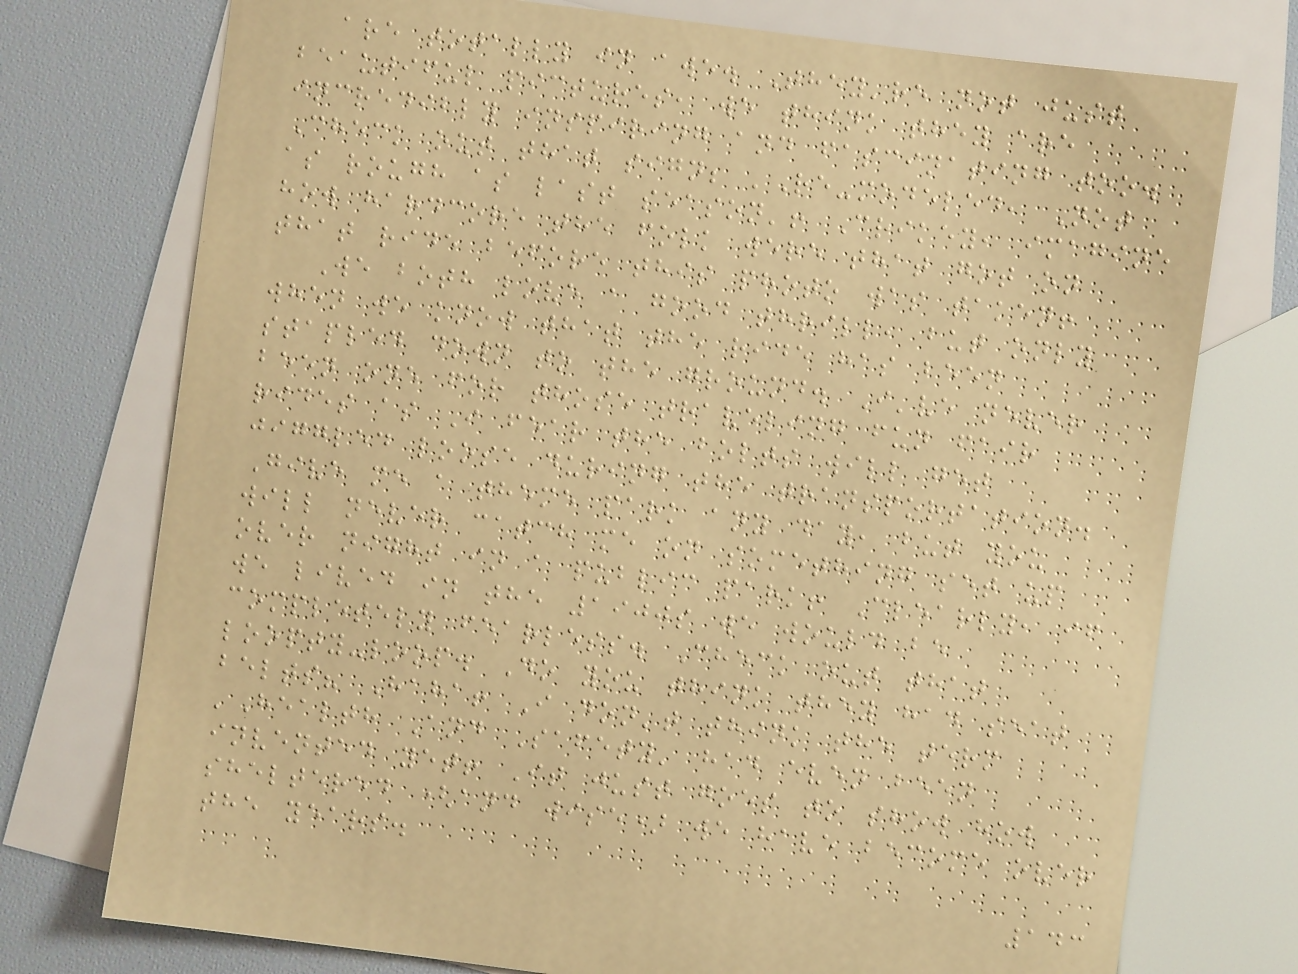are totally in awe. They're not just
beautiful pictures, we think they are
incredibly inspiring and fascinating too.
Check out that sign; 'Re-modeled, Not
as rough as last season'! Crikey, imagine
how hardcore the folk were that got on
that ride before this photo was taken!
We both love a good thrill, but only
when we know that the ride has been
stapled down to the ground. I've never
been one for those traveling fun fair
rides as I fear the bolts will get
jiggled loose during the transportation.
Give me a theme park any day, but you
will never catch me on something set up
over night in a public park! Clearly, if
we lived in the 1900s we would be
completely fearless. Check out that
loopty-loop. Do you think they had seat
belts? Haha! I don't think the term
'Health And Safety' had even been
invented yet! It just goes to show how
sheltered (and wise) we have become over
the years.
143
